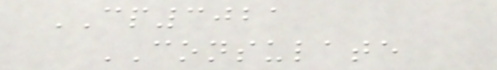CP3021
CONSULATE
